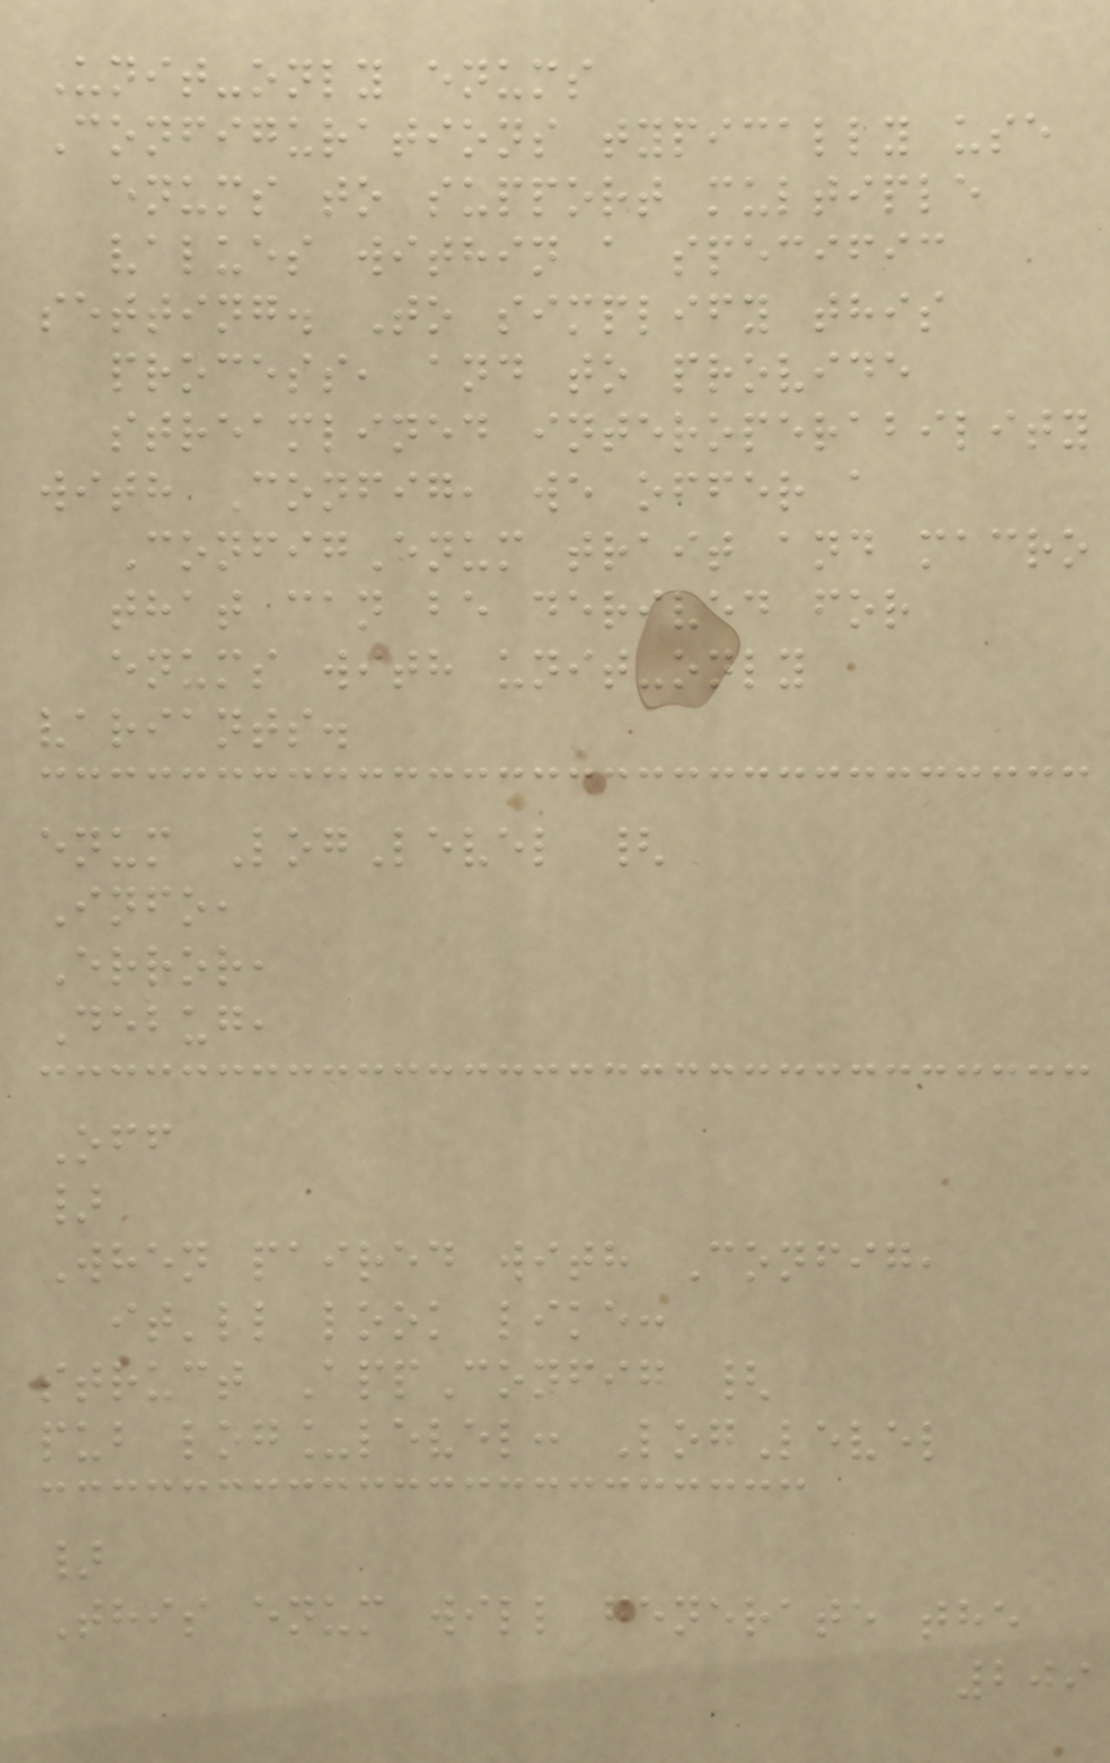Unit-only enums
Configurations typically use
enums to support multiple
values within a specific
setting. To simplify this
process, and to provide
streamlined interoperability
with Config, we offer a
ConfigEnum trait and macro
that can be derived for
enums with unit-only
variants.
enum LogLevel {
Info,
Error,
Debug,
Off
}
When paired with Config,
it'll look like:
struct AppConfig {
pub log_level: LogLevel
}
This enum will generate the
209
